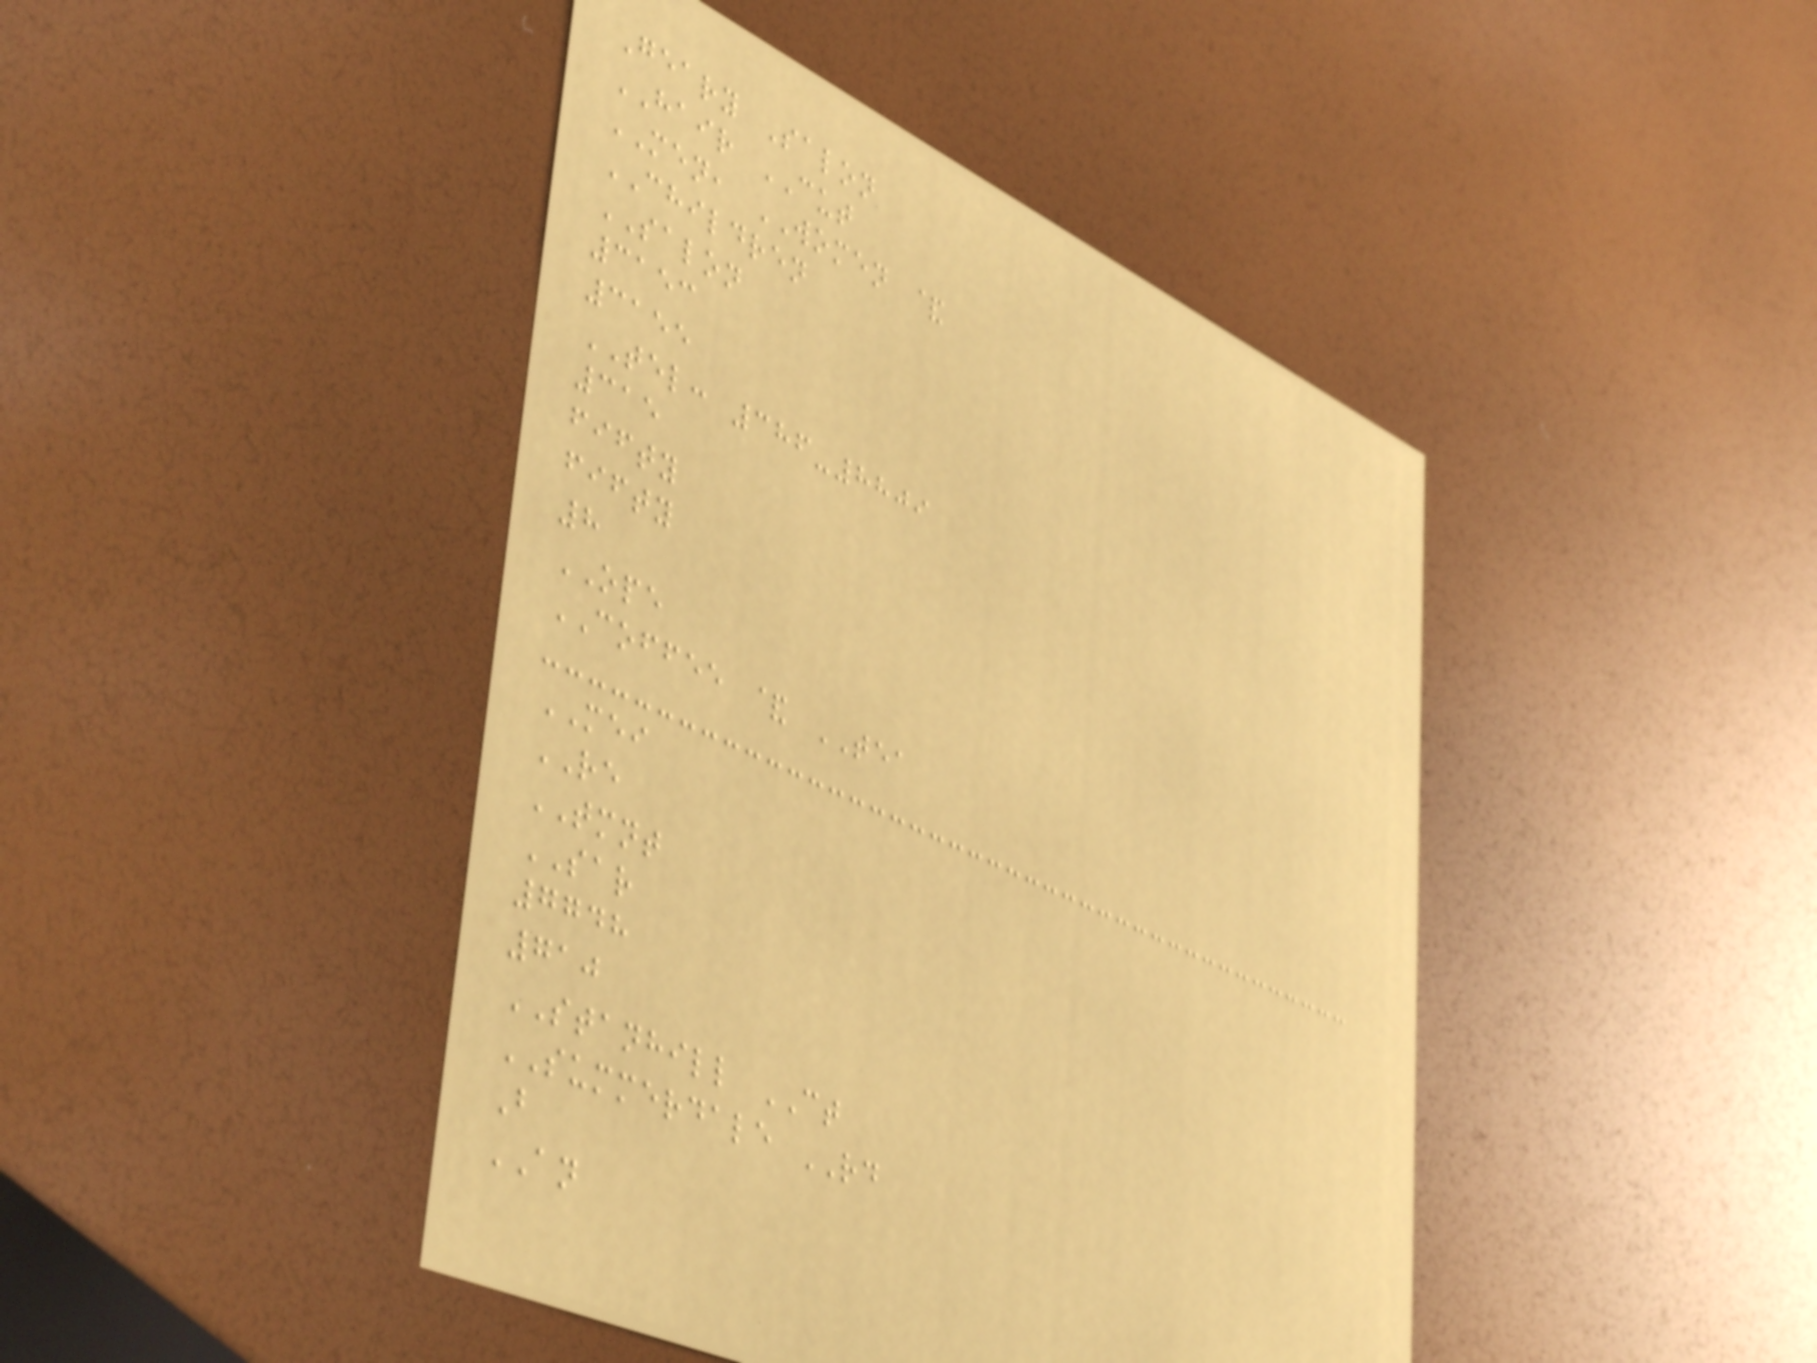Geary Salon
HAIR CUT
MEN, WOMEN &
CHILDREN
SALON
3153
3155
TEL: 386-8809
315
fifty
fifty
8
OPE
COFFEE & TEA
MEI
RE
TMNT
SAR
7748
710
STANHILL CT
SUMMERDALE RD
B
AN
